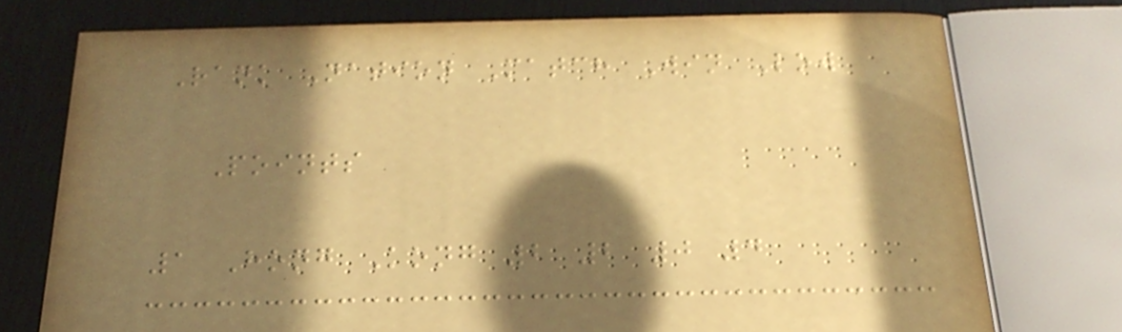Rank Nation Match Win Low
Points
1 Hong Kong 2 2 0 4
